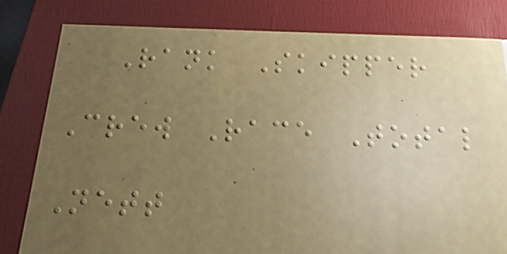Rank Skipper
Crew Race Total
Nett
